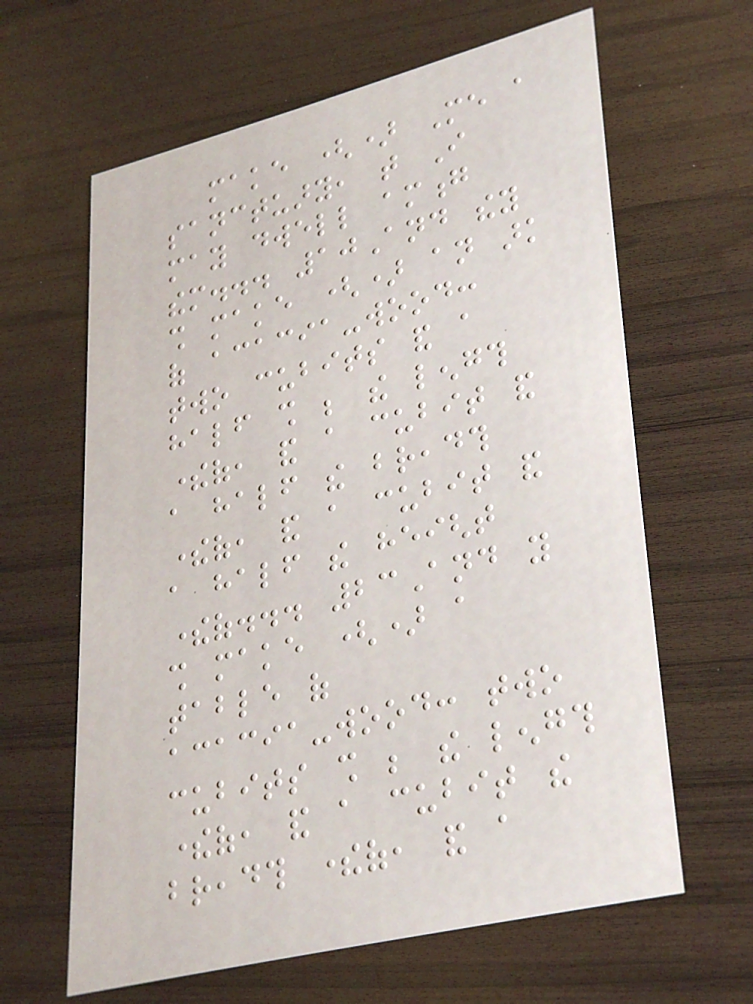make () Me a
sanctuary, that I
may dwell among
them... 10And they
shall make () an ark
of acacia-wood:
two cubits and a
half shall be the length
thereof, and a cubit and
a half the breadth
thereof, and a cubit and
a half the height
thereof... 23And you
shall make () a
table of
acacia-wood: two
cubits shall be the length
thereof, and a cubit the
breadth thereof, and a
